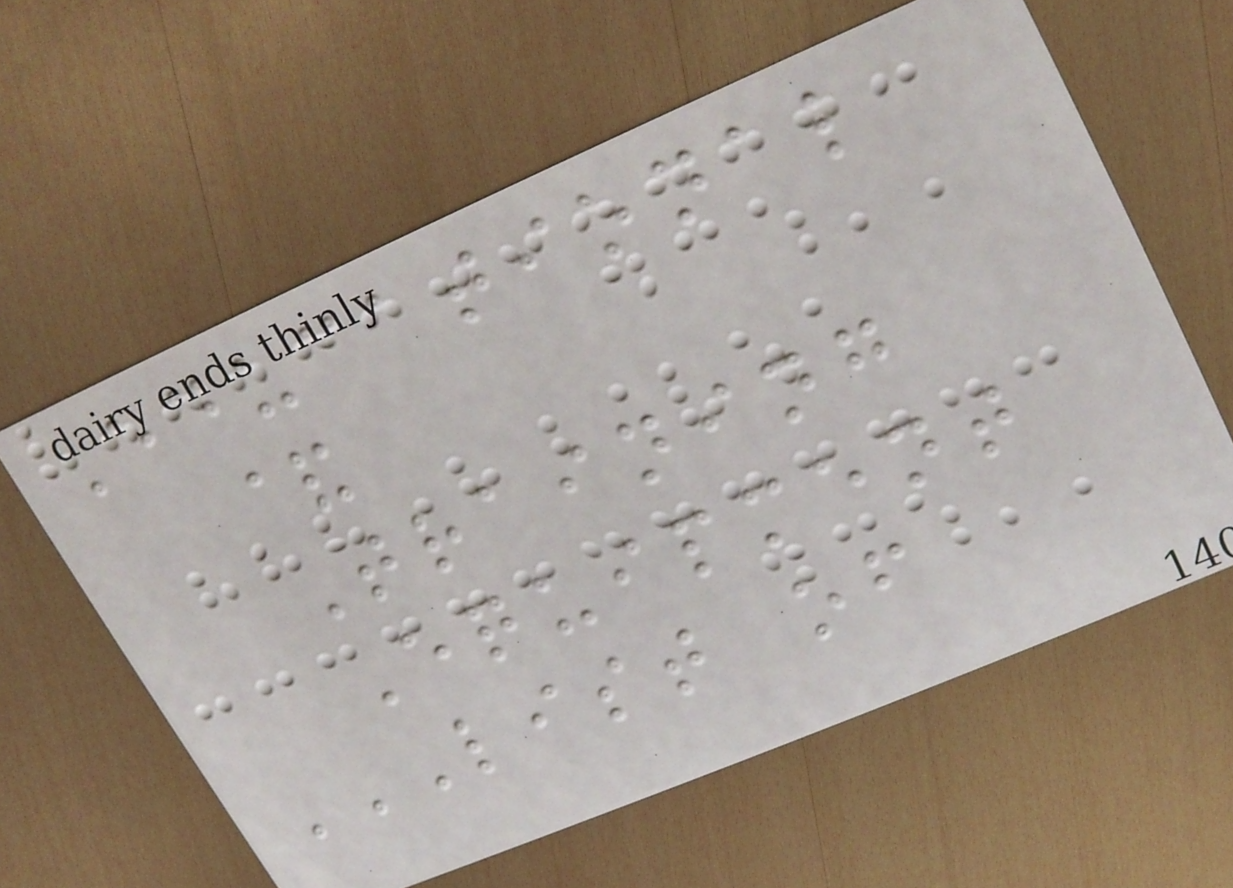Educational
&
Training
Equipment
LIST OF
